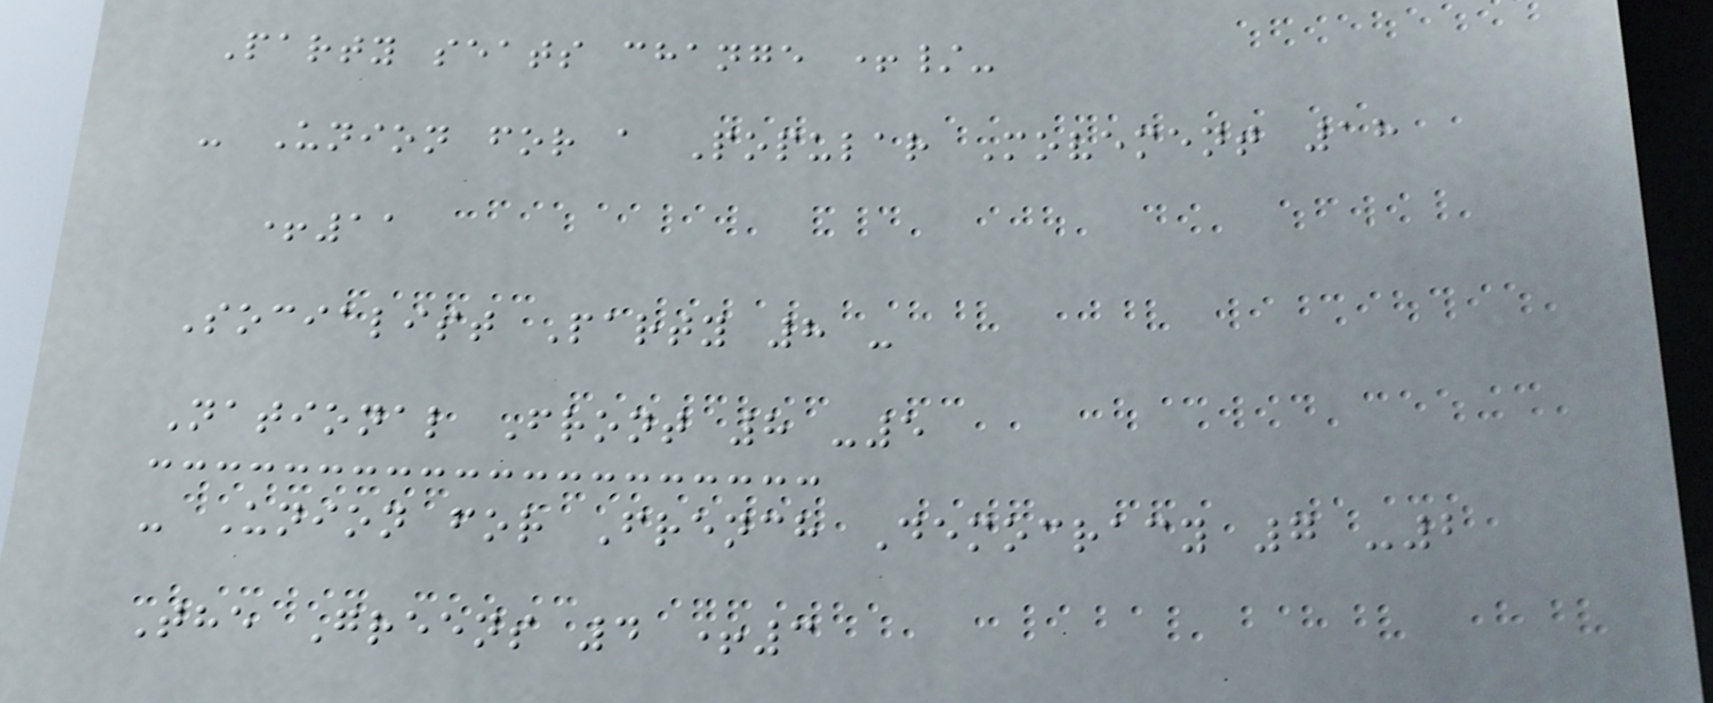Party seats change +/-
- Union for a Popular Movement 18
+11
Socialist Party 8 -
National Front 8 -5
- Union for French Democracy 7 -2
The Greens 4 +3
